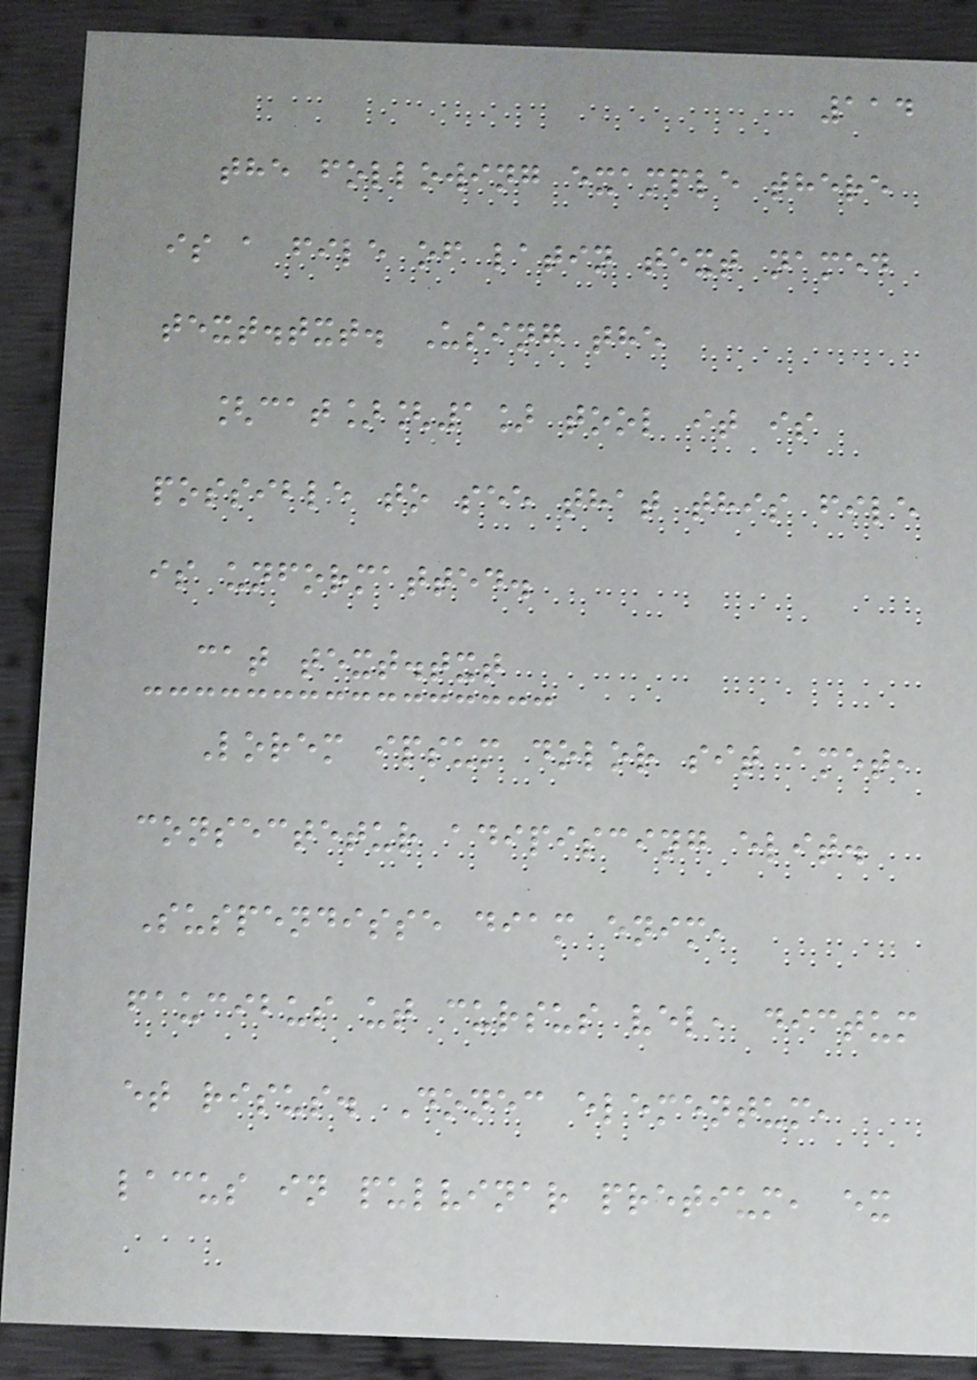114
the following example there
is a file of latin text named
text.txt. Using the
[cat][1] tool it is
possible to see that this file
is unformatted.
cat text.txt
Lorem ipsum dolor sit amet,
consectetur adipiscing elit.
Suspendisse diam enim,
faucibus ut cursus vel, dictum
et risus. Donec elementum,
lacus in pulvinar pretium, ex
